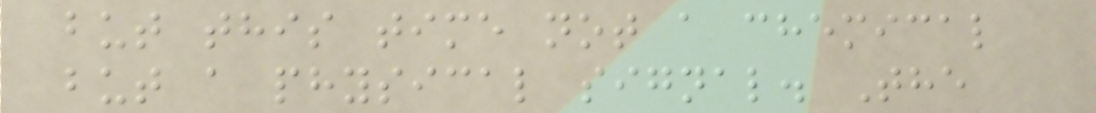but this time not a chemical
but a physical signal. The
